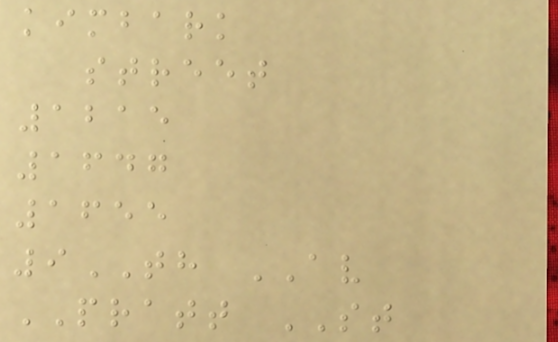kimbark
street
1215
1647
1655
9TH AV
PRATT ST
